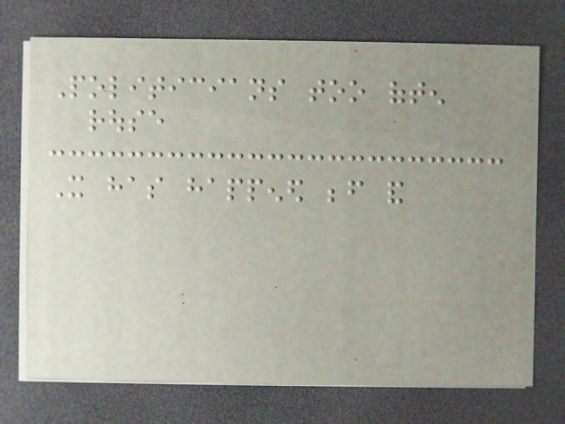Politicians too often
rouse
It has happened before and
